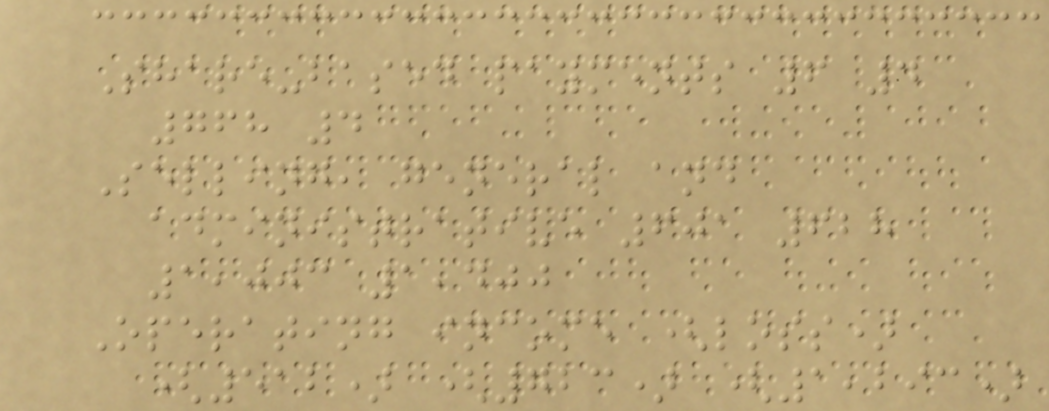Share-based payments 6 4
768 4
Selling, general and
administrative 601 628
1,003 1,400
Operating income (loss)
(512) (723) (1,293)
